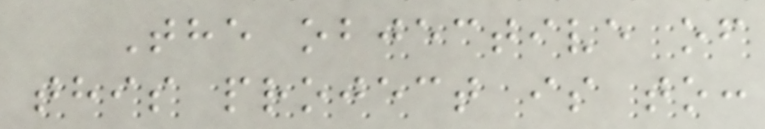The objective of
this project is to:
